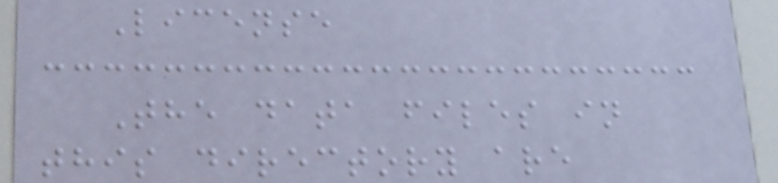License
The data files in
this directory are
